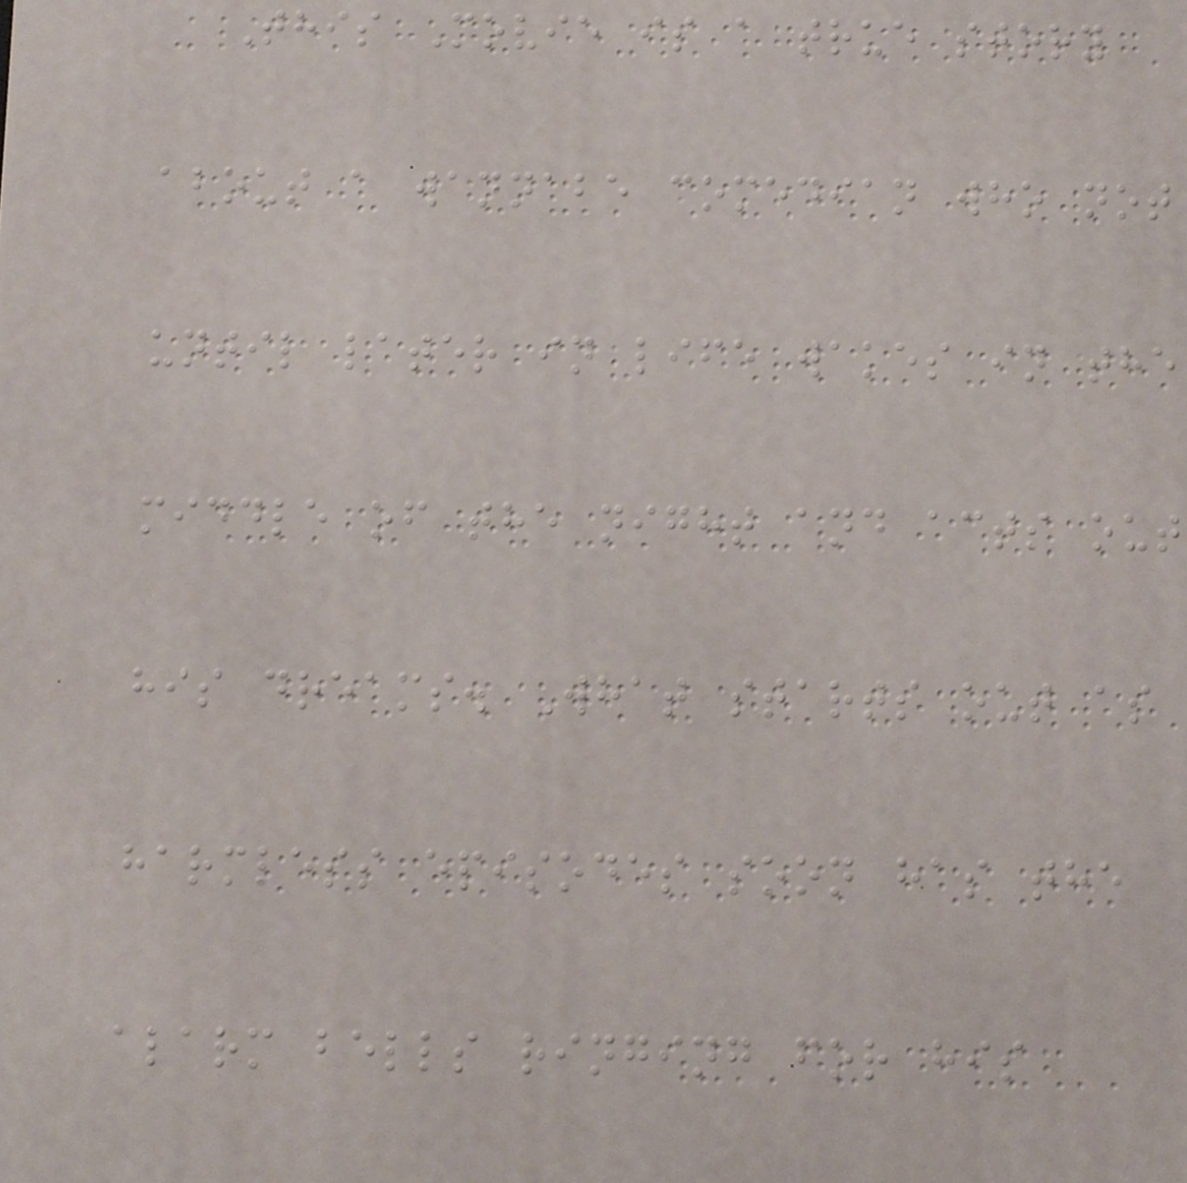This Movie is a true story
about a wannabe comedian who not
until later in life wakes in the
middle of the night and acts out
his dreams. What starts out as
harmless episodes soon has the
alarm bells ringing for his
